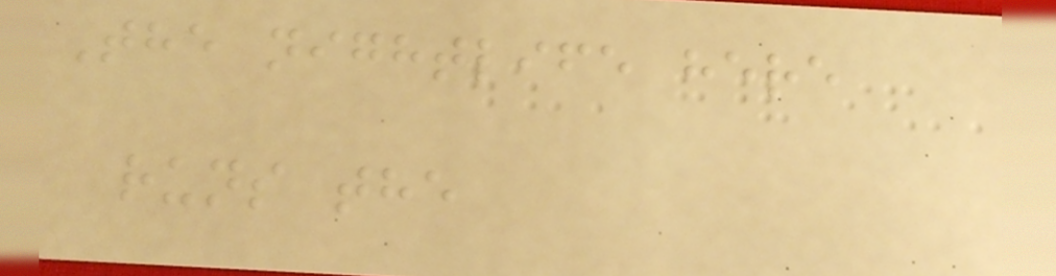The nightlife here
runs the
